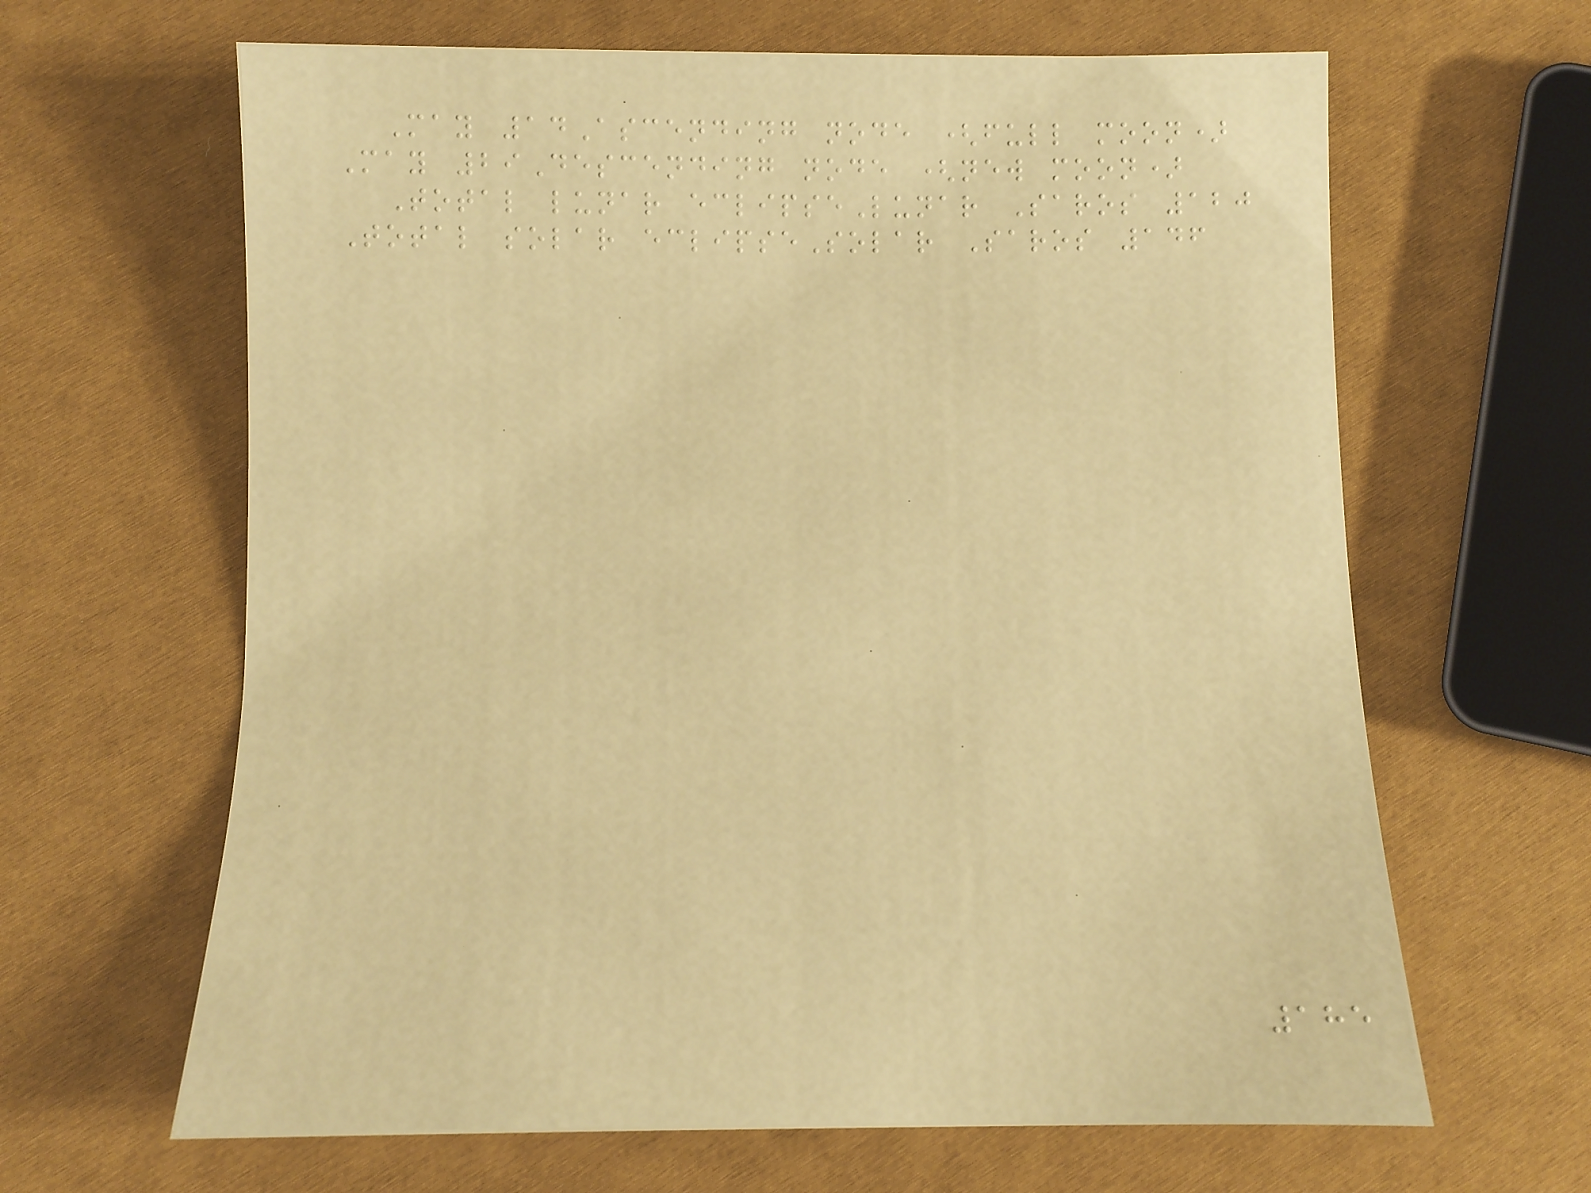May 14Ascending node (full moon)
May 29Descending node (new moon)
Total lunar eclipseLunar Saros 120
Total solar eclipseSolar Saros 146
185
